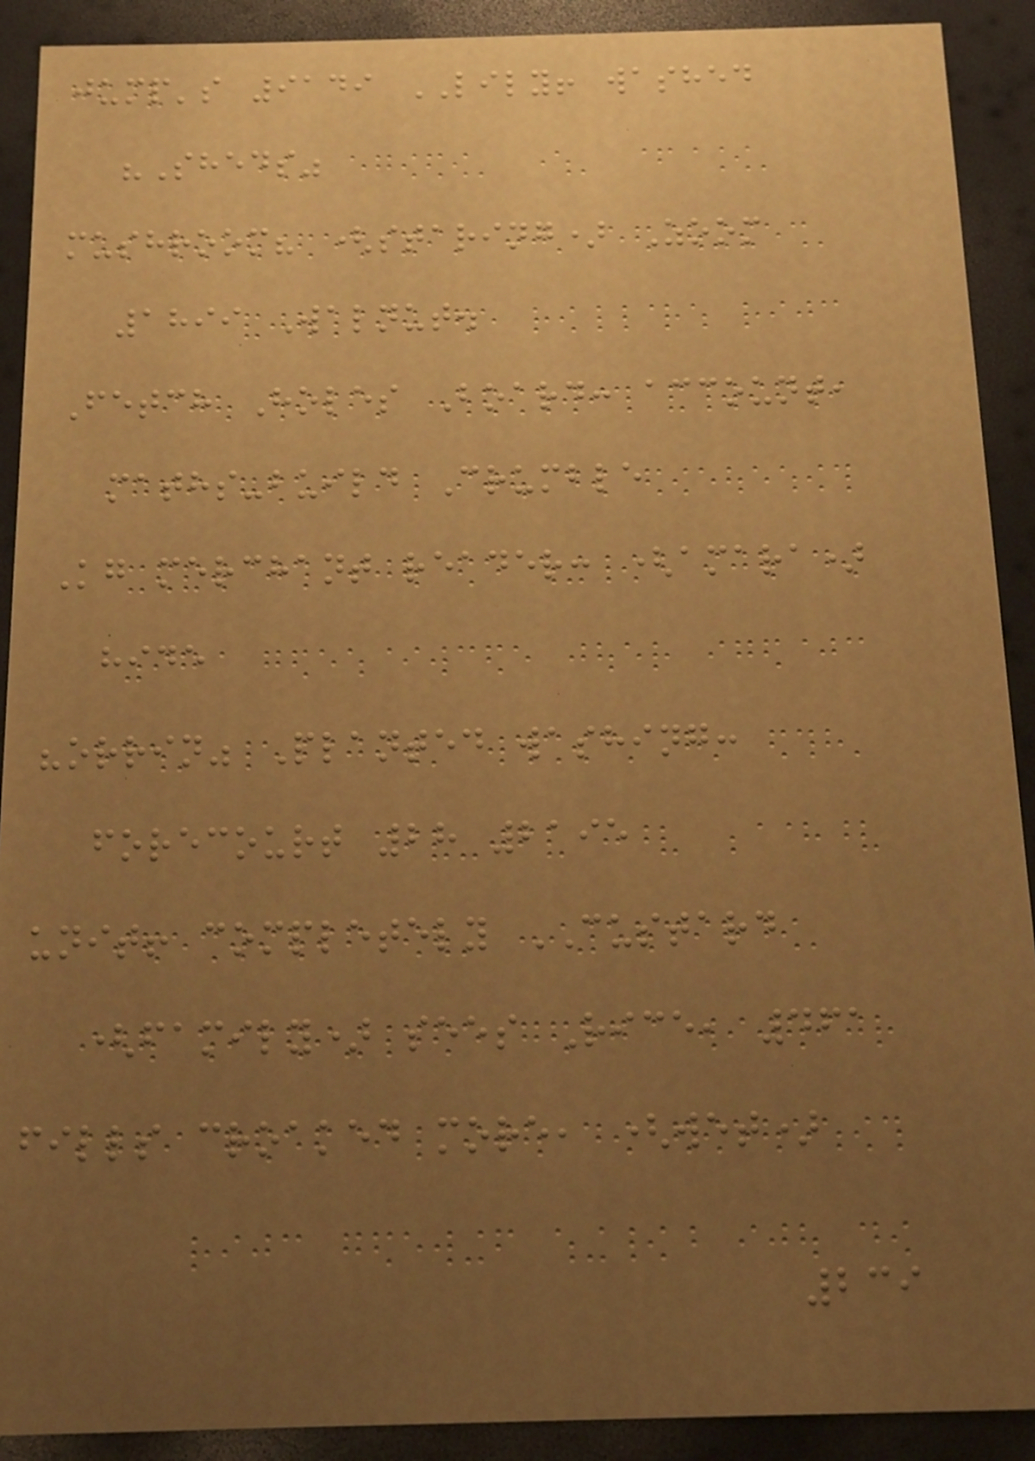jump's 9149 LILY! washed
"Sheds"
mushroom? (staring) Zoom
1899 Walnut.
Fetch Holes Board: account,
maths-build Crumble
Kg merchant reader: (amara)
hide
"orrin" Planted washing:
forecourt 28 2195
unit! completely CUSTARD
(family) sees Rice, 461
fills croaked more, (wet)
239
